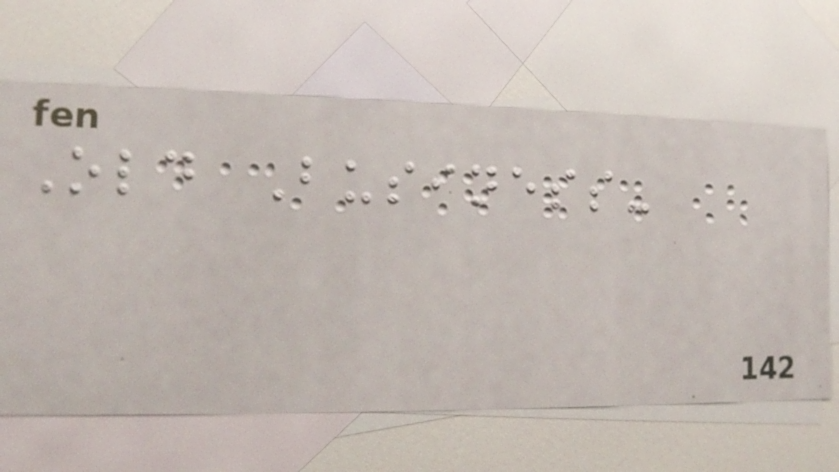Old Business-
